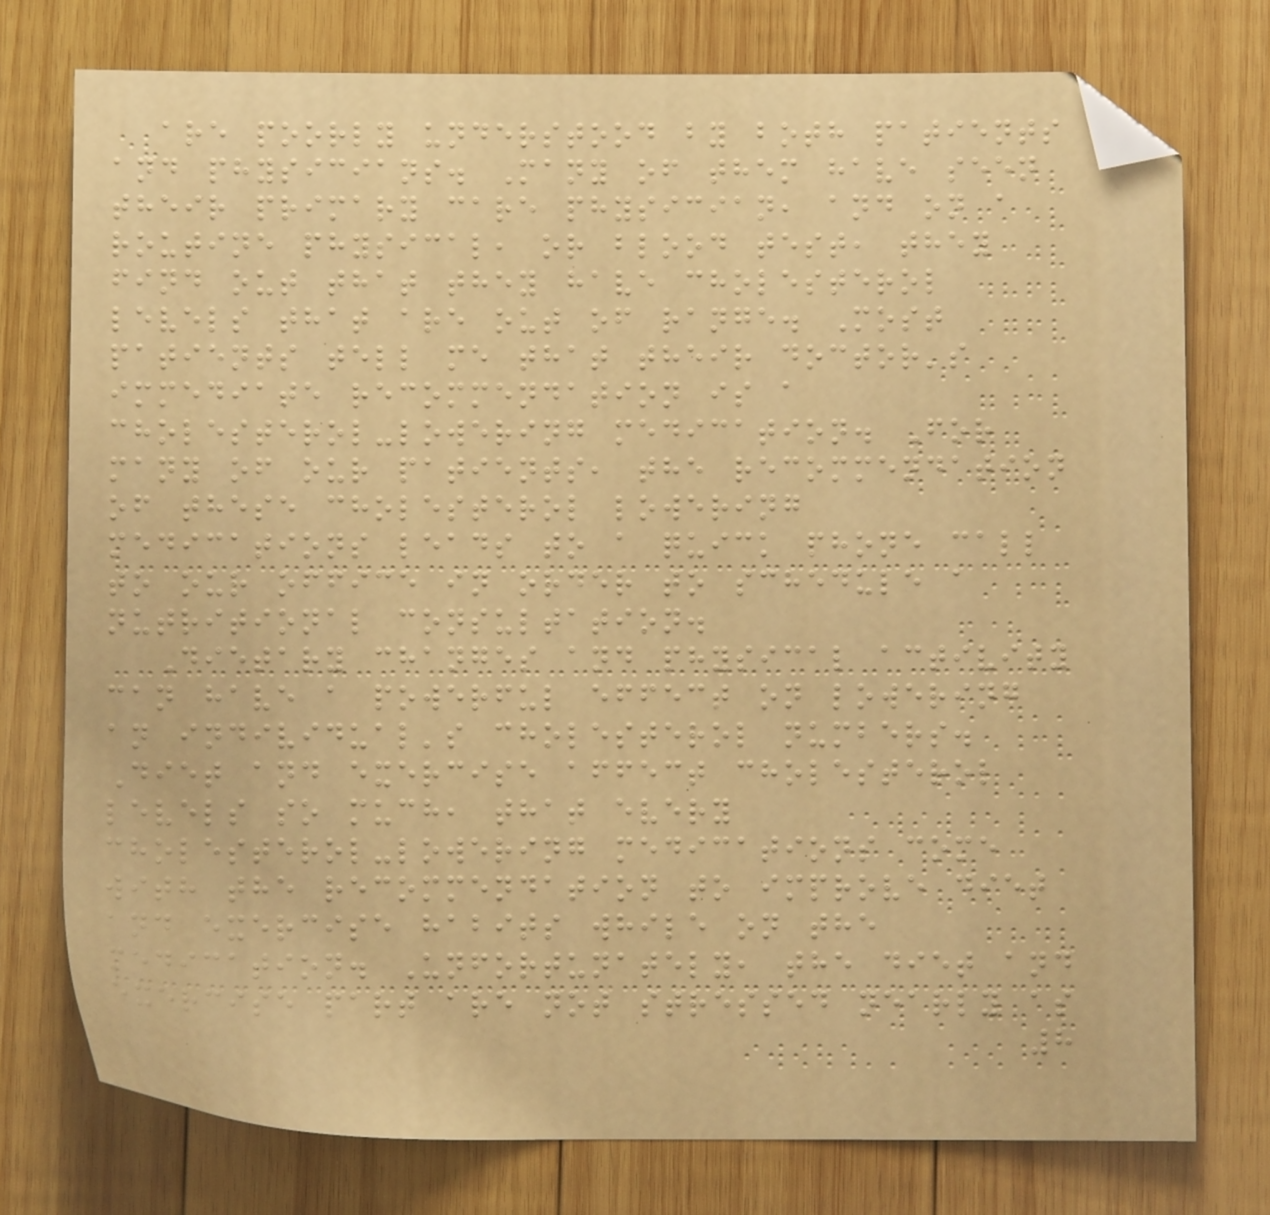are poorly understood by both patients
and physicians. Many of them have seen
their primary care physician, and on a
routine physical, or blood test, they
find out that they have cholesterol
levels that are out of range. Most
patients tell me that their doctor's
immediate recommendation is a
cholesterol-lowering medication. For
many of our patients, the recommendation
of these cholesterol lowering
medications leads to a quick phone call
to our office in order to schedule a
nutritional consultation.
Dietary changes and physical activity
can have a powerful effect on lowering
an individual's cholesterol numbers.
Diet and exercise affect cholesterol
levels so much, that every
cholesterol-lowering medications come
with the recommendation to improve diet
and exercise habits while on the
medication. Unfortunately, the diet and
exercise part are not stressed nearly as
8
